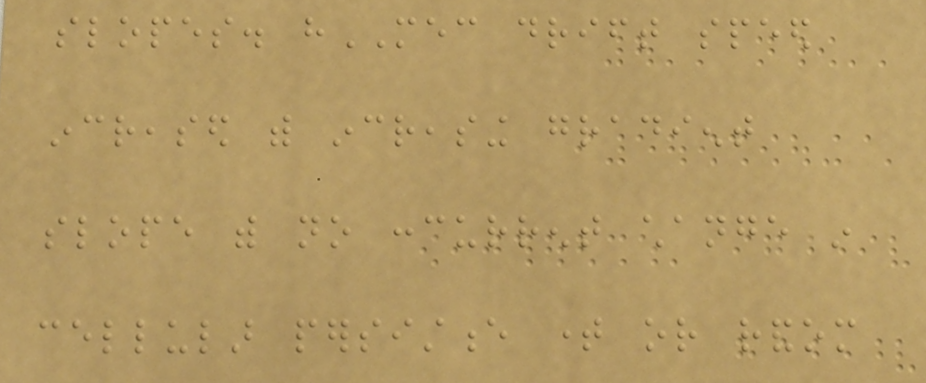slopes. hMEC drift speed
increased with increasing gradient
slope with no concurrent change in
cellular persistence time or random
